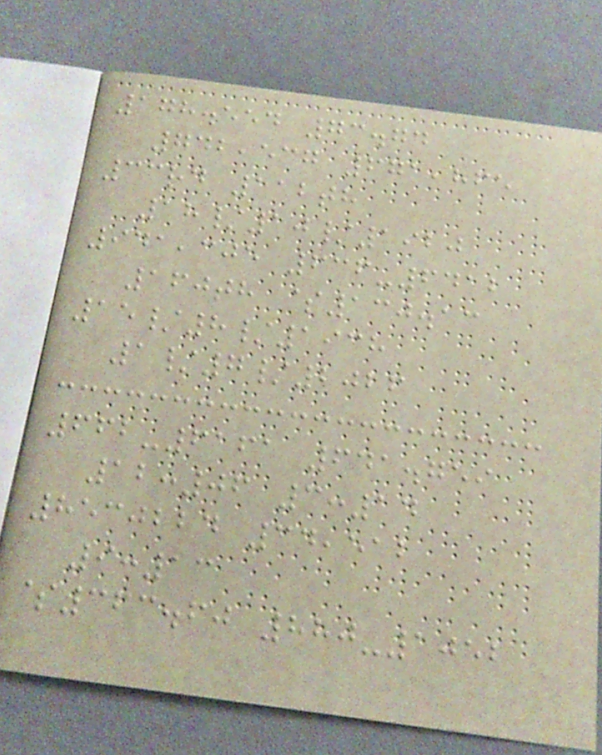178.554 73.74
742,537 671,865
33rd 112th
18/10/1920
941,305 636-6412
160th $130.13
15/8/1938
1/7/2026
662-6161 641.759
12:06 3:14
8530224 34,512
9:13
$363.60 880-1052
